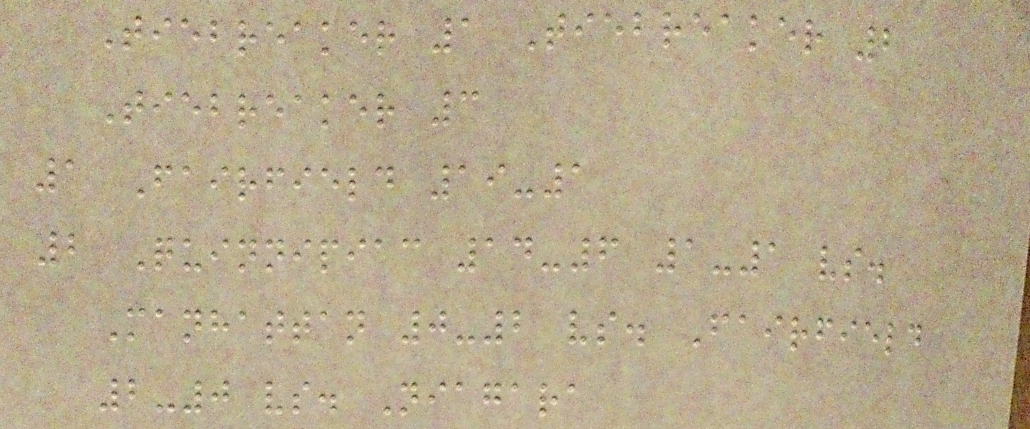Tiebreaker 1 Tiebreaker 2
Tiebreaker 3
1 Fairfield 19-1
2 Quinnipiac 14-6 1-1 vs.
Manhattan 0-2 vs. Fairfield
2-0 vs. Niagara
